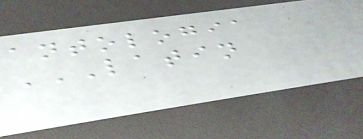antologia
LATIN
